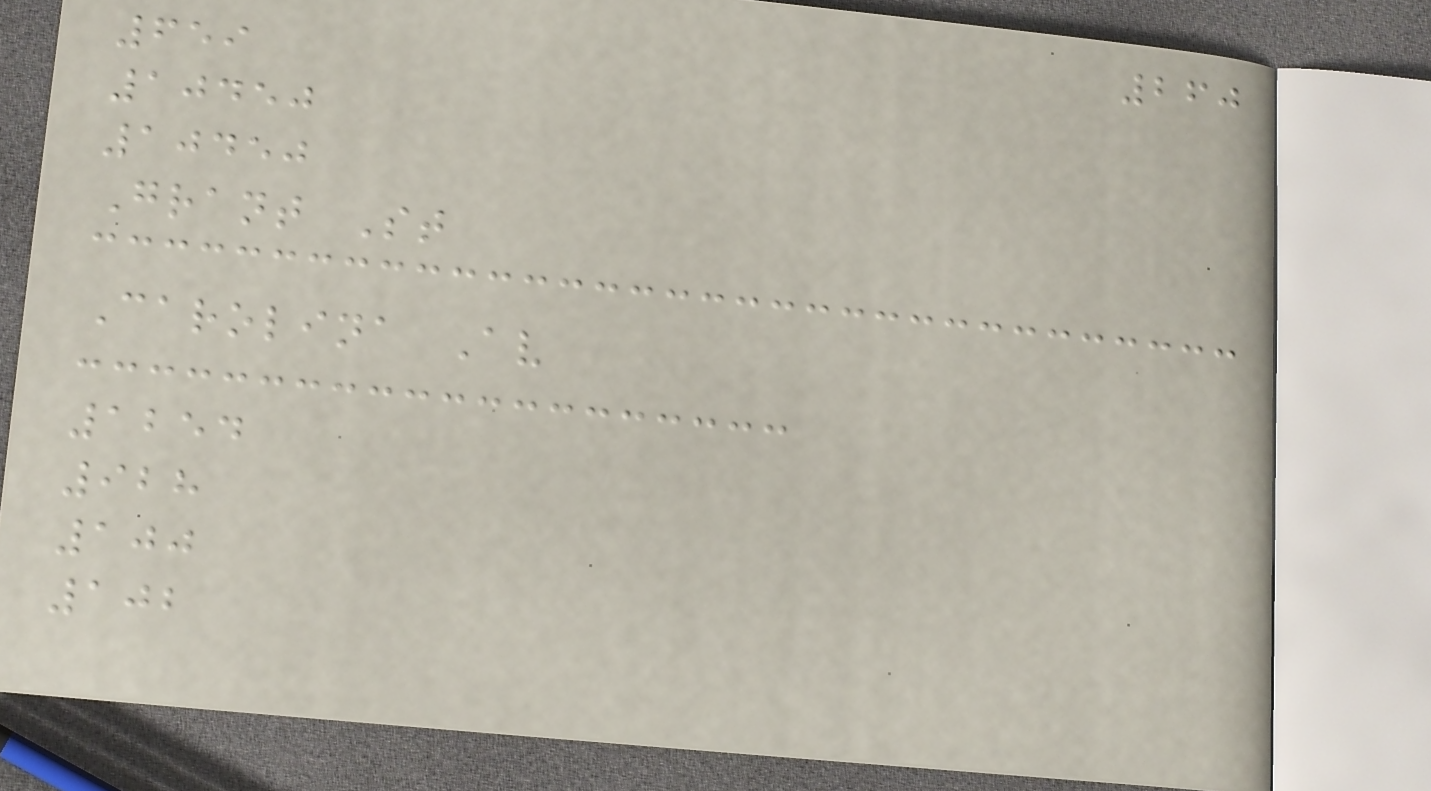260
659
10450
10450
Grant St
Carolina Av
1254
928
100
102
